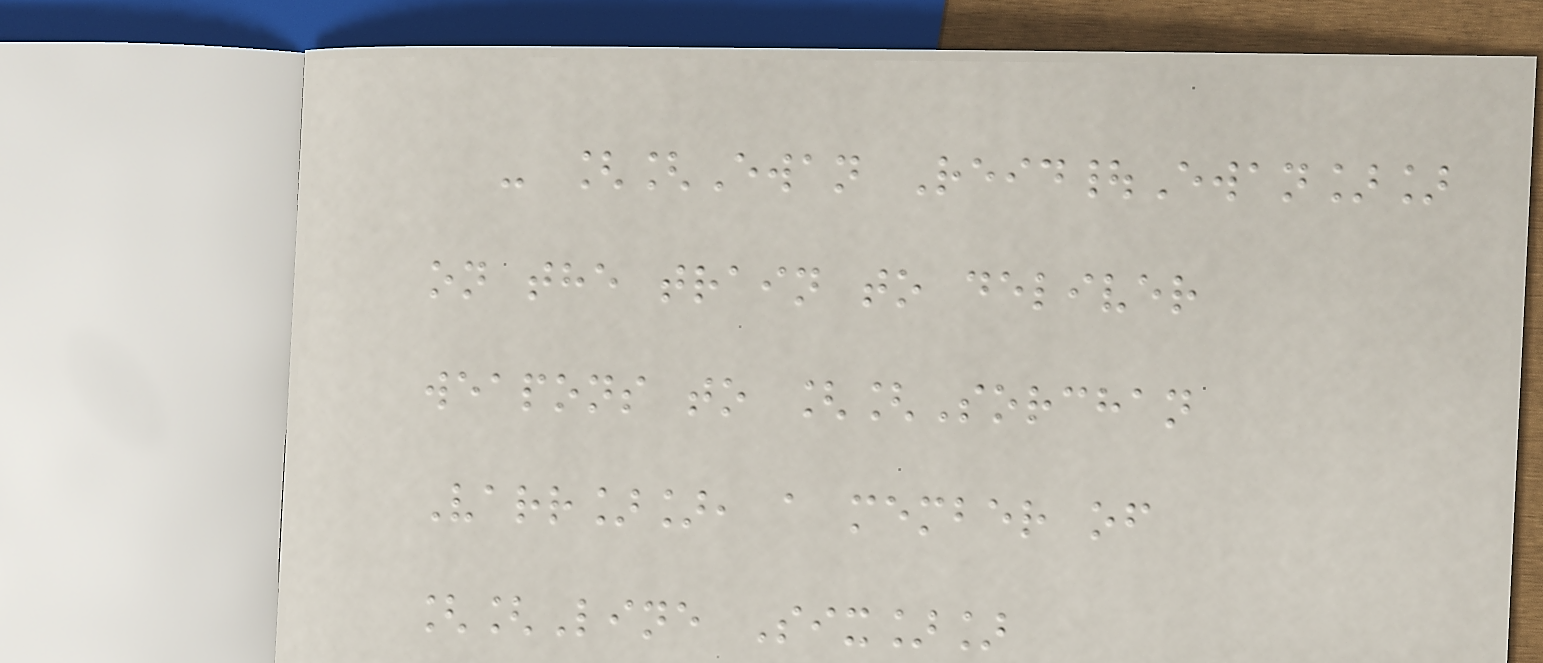- [[Ewan Reid|Ewan]]
on the train to deliver
weapons to [[Sorchan
Varr]], a member of
[[Line Six]]
